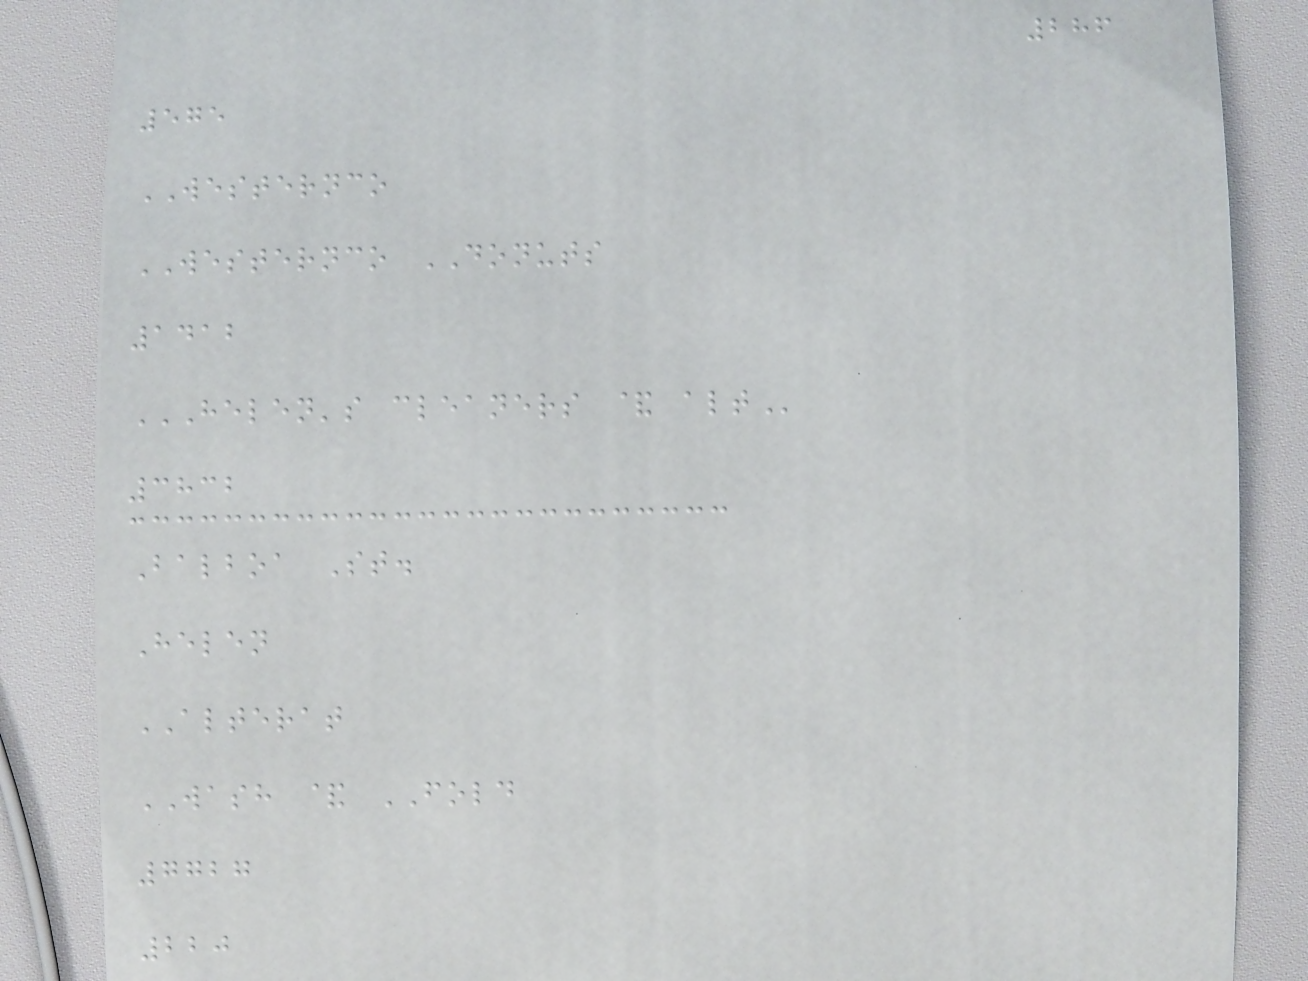286
575
WESTERNCO
WESTERNCO DONUTS
1412
HELEN'S CLEANERS & ALT
3832
Balboa St.
Helen
ALTERAT
WASH & FOLD
7727
220
